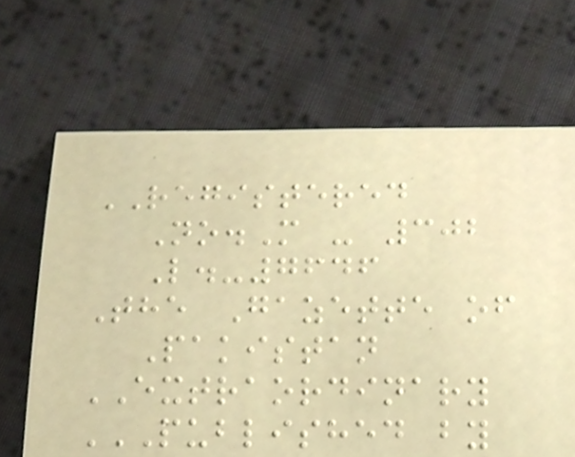REGISTERED
No.M - 302
L.-7646
The Gazette of
Pakistan
EXTRAORDINARY
PUBLISHED BY
